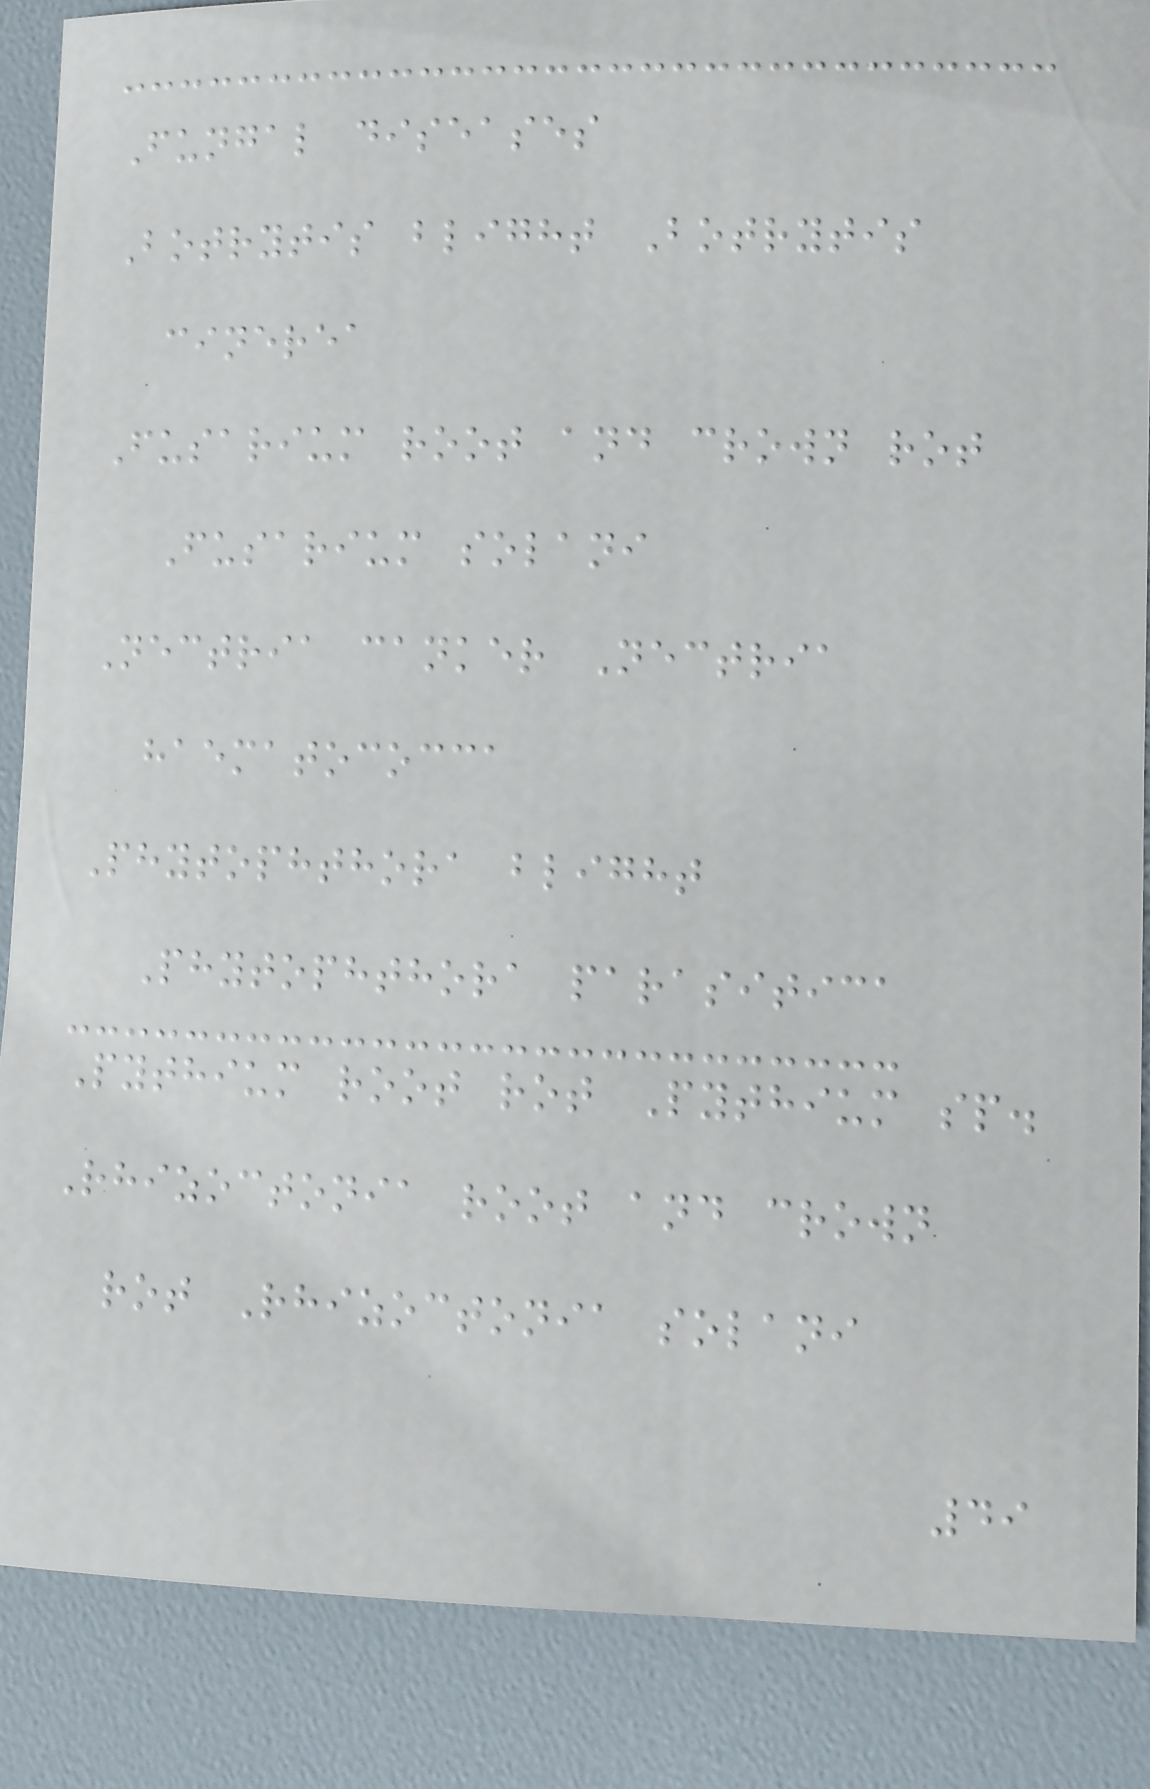Fungal diseases
Botrytis blight Botrytis
cinerea
Fusarium root and crown rot
Fusarium solani
Nectria canker Nectria
haematococca
Phytophthora blight
Phytophthora parasitica
Pythium root rot Pythium sp.
Rhizoctonia root and crown
rot Rhizoctonia solani
49
